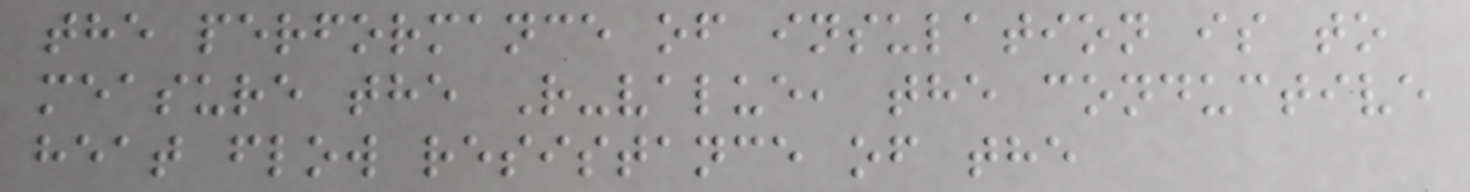the performance of insulation is to
measure the R-value, the conductive
heat flow resistance of the
